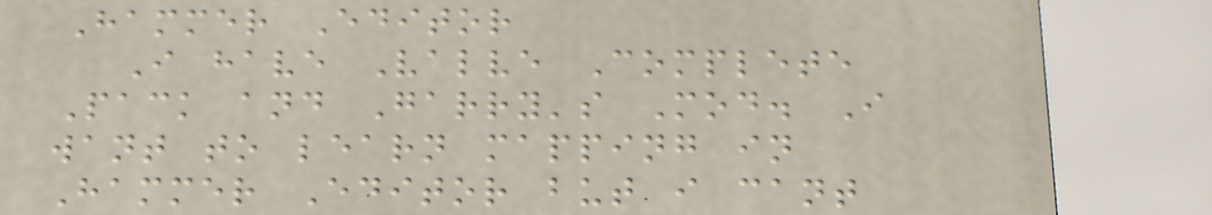Hammer Editor
I have Valve Complete
Pack and Garry's Mod. I
want to learn mapping in
Hammer Editor but i cant
